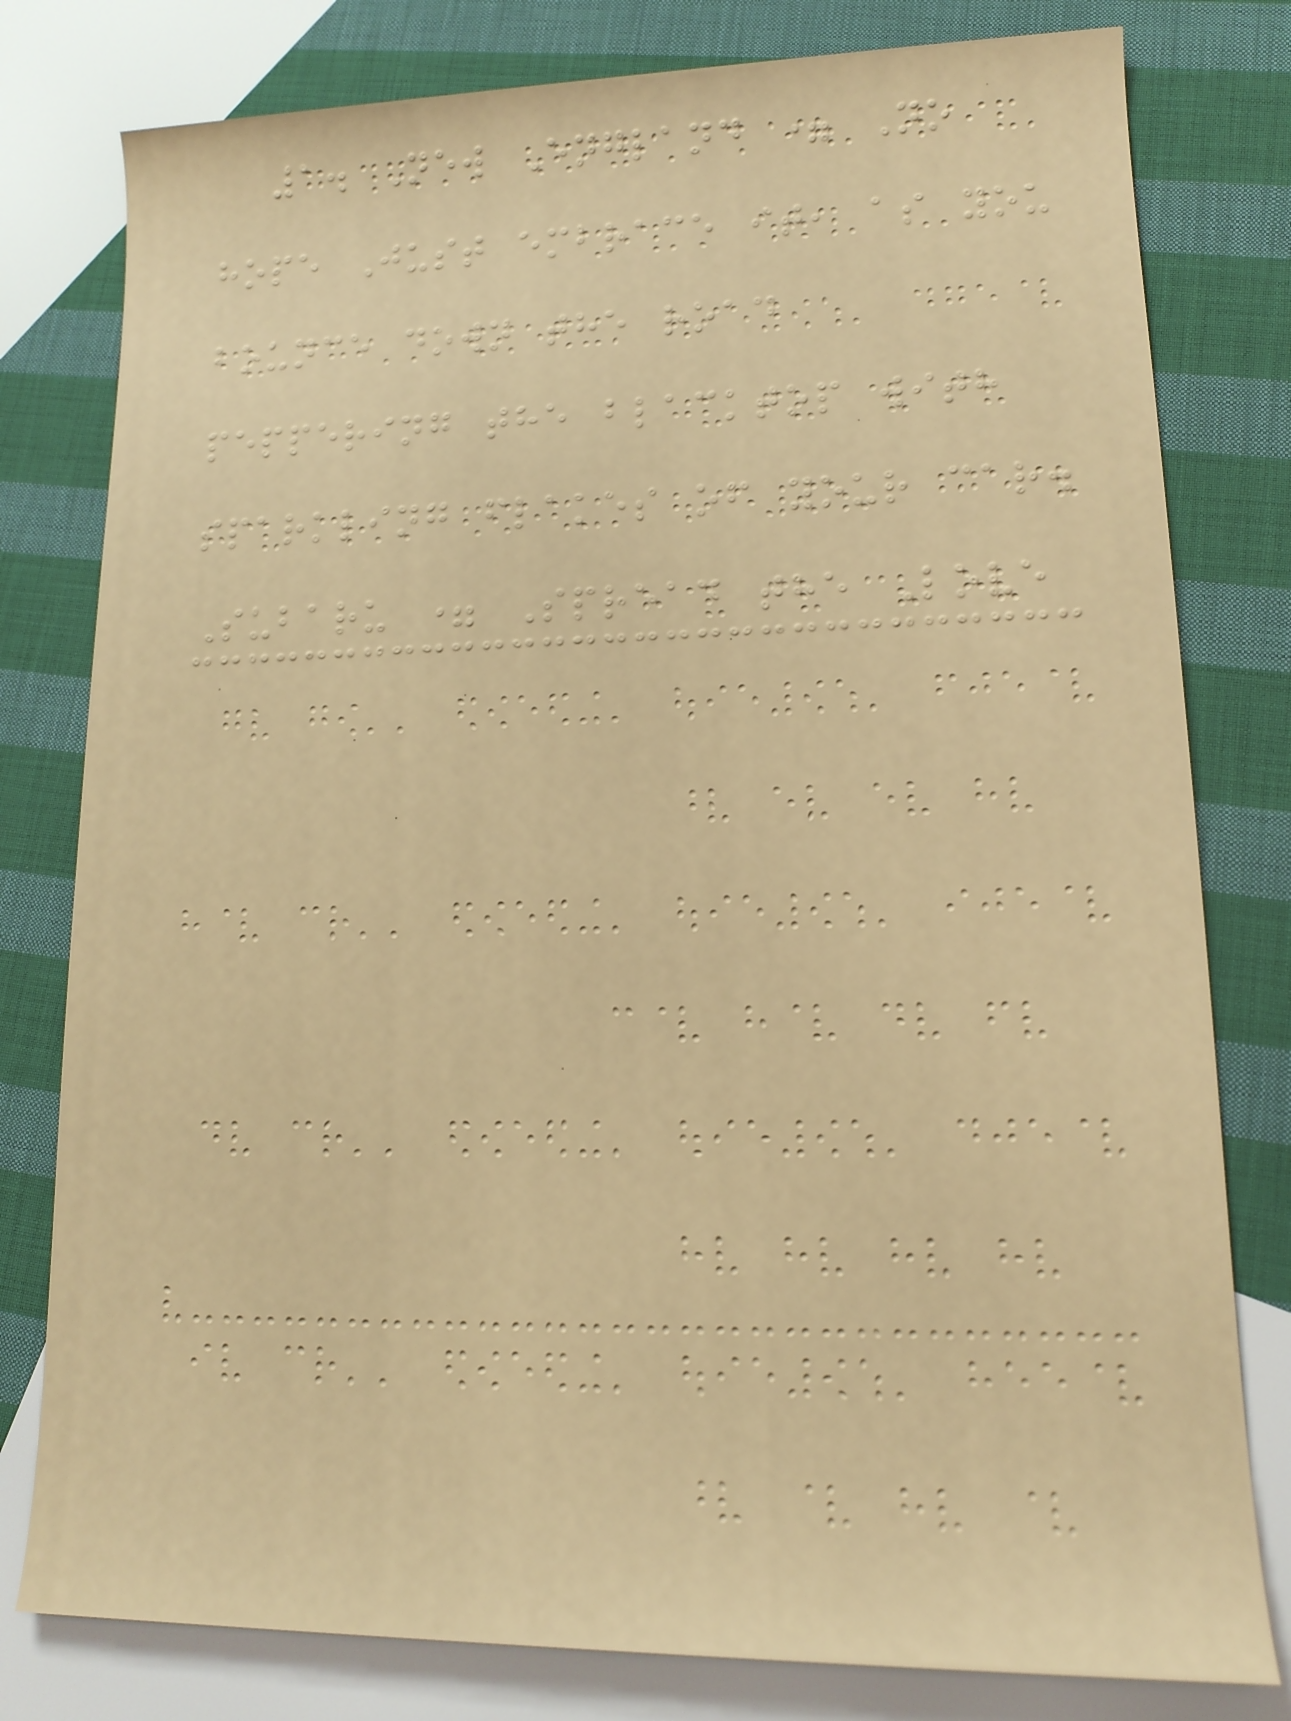1. New England = No
hope Just embrace it, as you
bounce down the road
peppering the blacktop with
sparkling flakes of your car.
Subaru = Spread the Love
